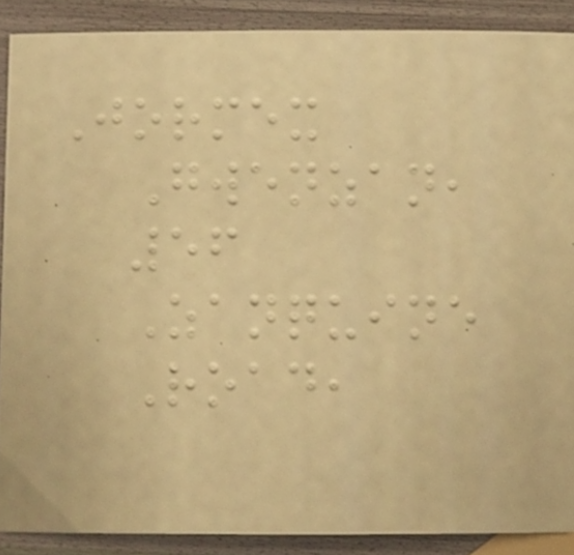Jormex
Gwenzan,
56
Zanquine
Road,
